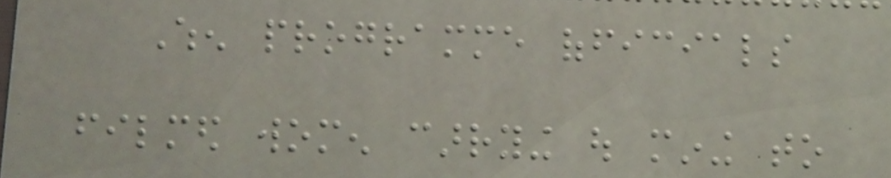When programme officials
filmed women carrying out mining to
